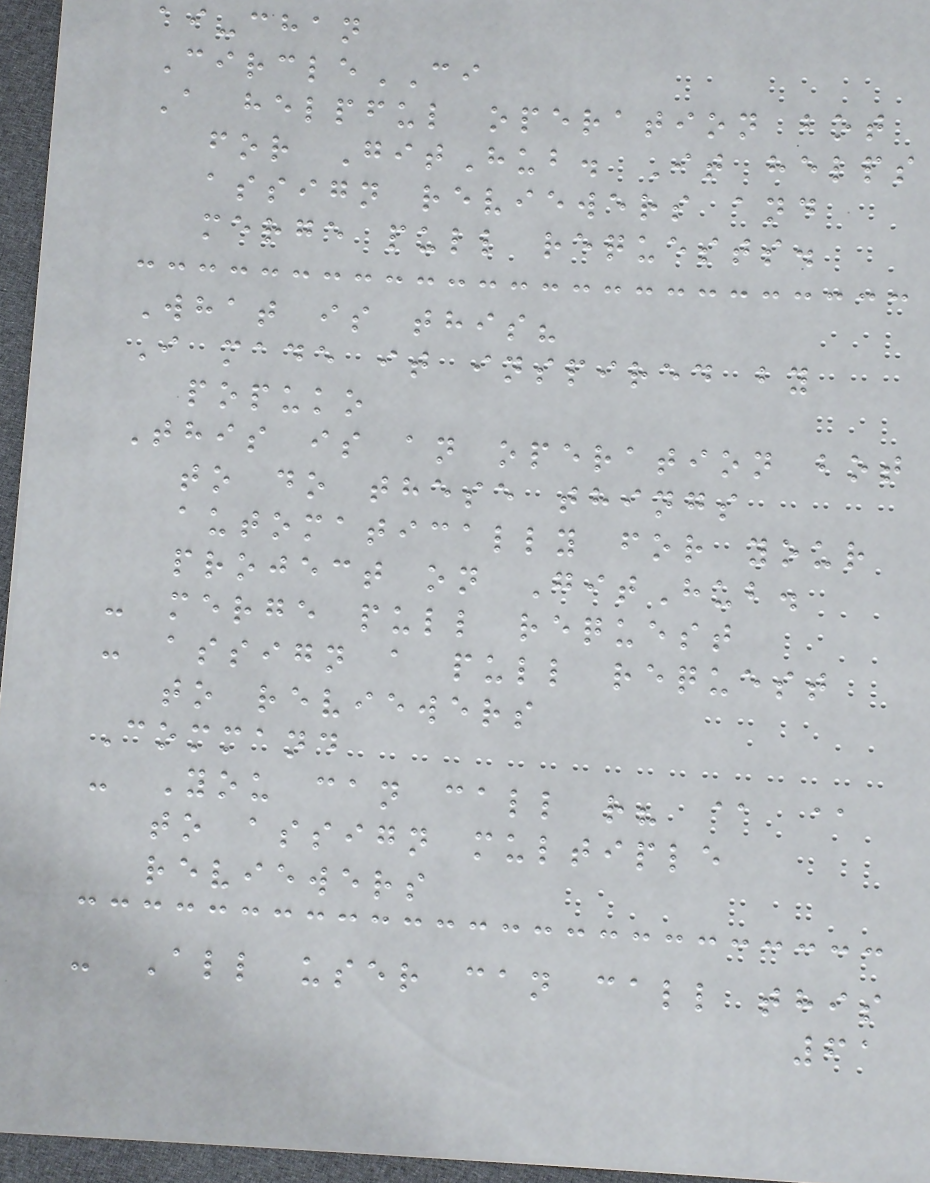ai-chan
CircleCI
A helpful operation bot
for GitHub. It helps
assign reviewers and
merge pull requests.
What is this?
I made it inspired by
popuko
This is an operation bot
to do these things
automatically for your
project on GitHub.
- merge pull request
- assign a pull request
to reviewers
Command
- You can call r? @ @
to assign multiple
reviewers
- All user can call this
61
